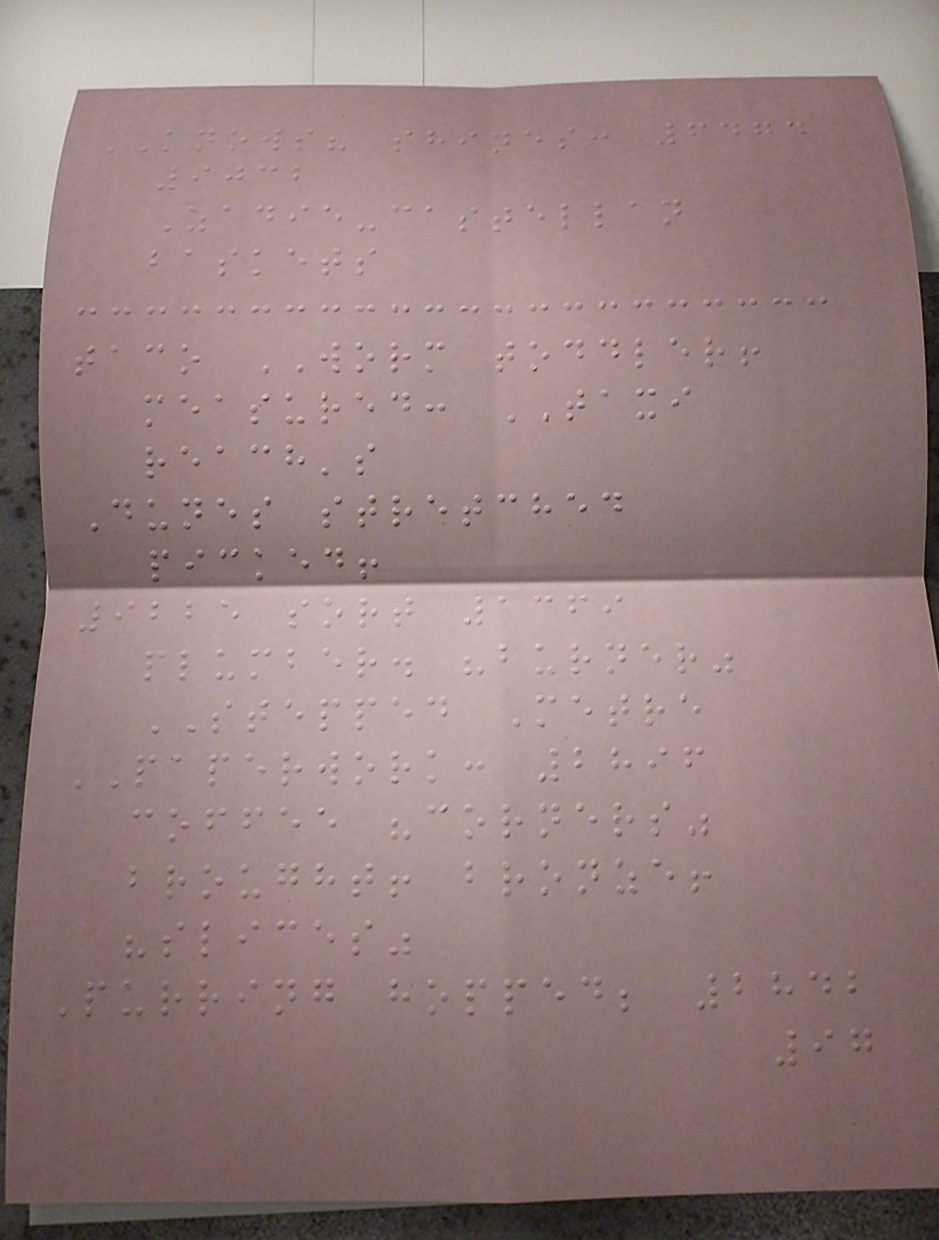KNOWS? shines: 6474
9032
Zadie-castellan
baskets
taco WORM toddler!
measured: TAXI
reach's
Dunes stretched
picked!
9225 sort 1369
plumber. "burner"
STEPPED Metre
PAPERWORK: 2896
coffee "corners"
brought! bronze!
"slices"
Purring hopped; 2842
97
